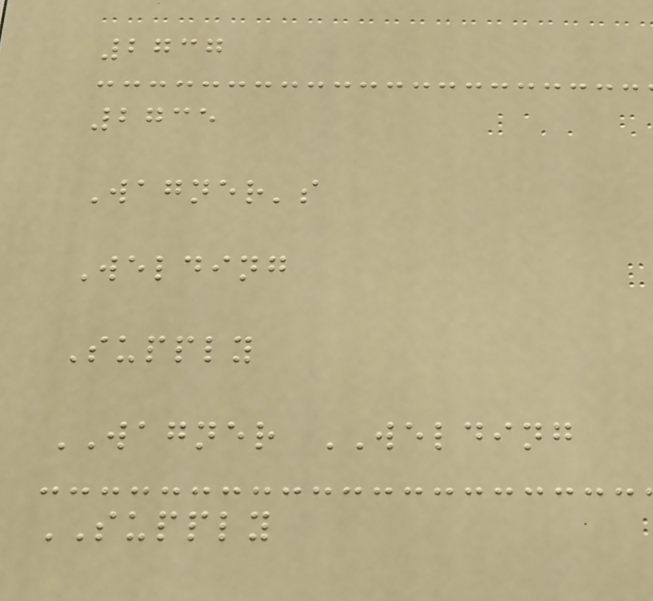2737
2735
Wagner's
Welding
Supply
WAGNER WELDING
SUPPLY
